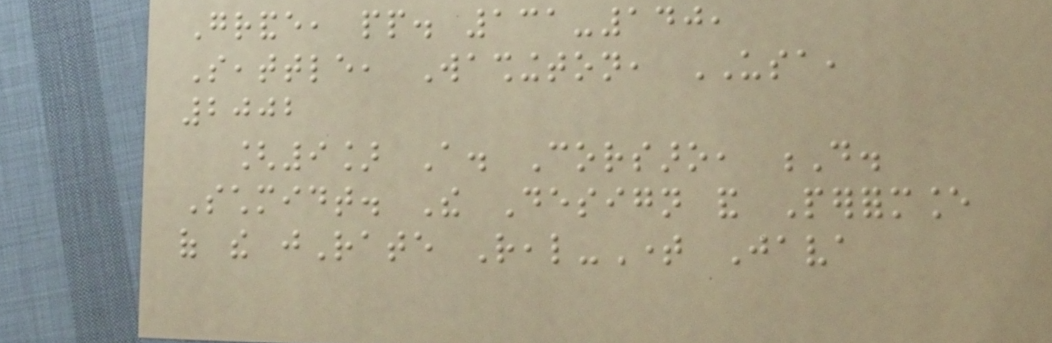Grande, pp. 131-140,
Seattle, Washington, USA,
2002
[9] A. Corsaro, D.
Schmidt. The Design and Performance
of the jRate Real-Time Java
